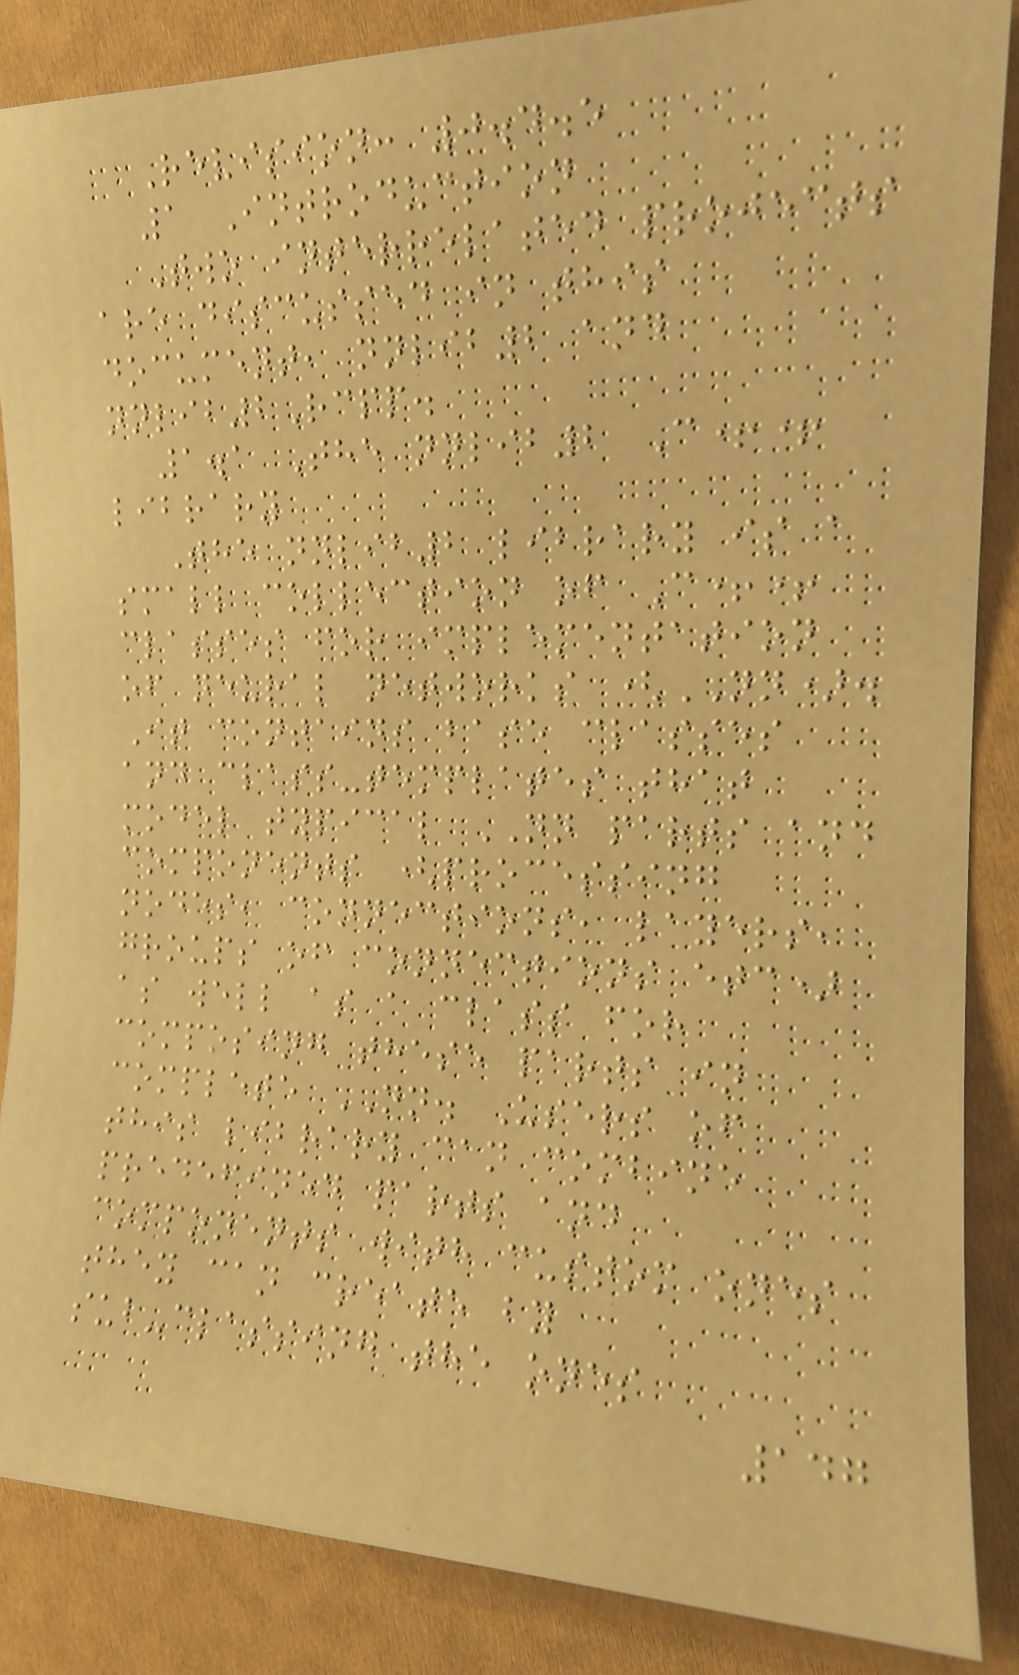Revision: 0.4.5
1 Introduction
Two interrelated projects
are discussed in this
document, nnlib2 and
nnlib2Rcpp.
1.1 The nnlib2 C++
library
The nnlib2 library is a
small collection of C++
classes for implementation
of neural networks (NN).
It contains base classes
and class-templates that
model typical NN parts and
components (processing
nodes, connections, layers,
groups of connections etc)
as well as a class for
composing these parts in
complete NN. Users of
this library can combine
predefined parts and
components with custom ones
they can create by
sub-classing the ones
147
